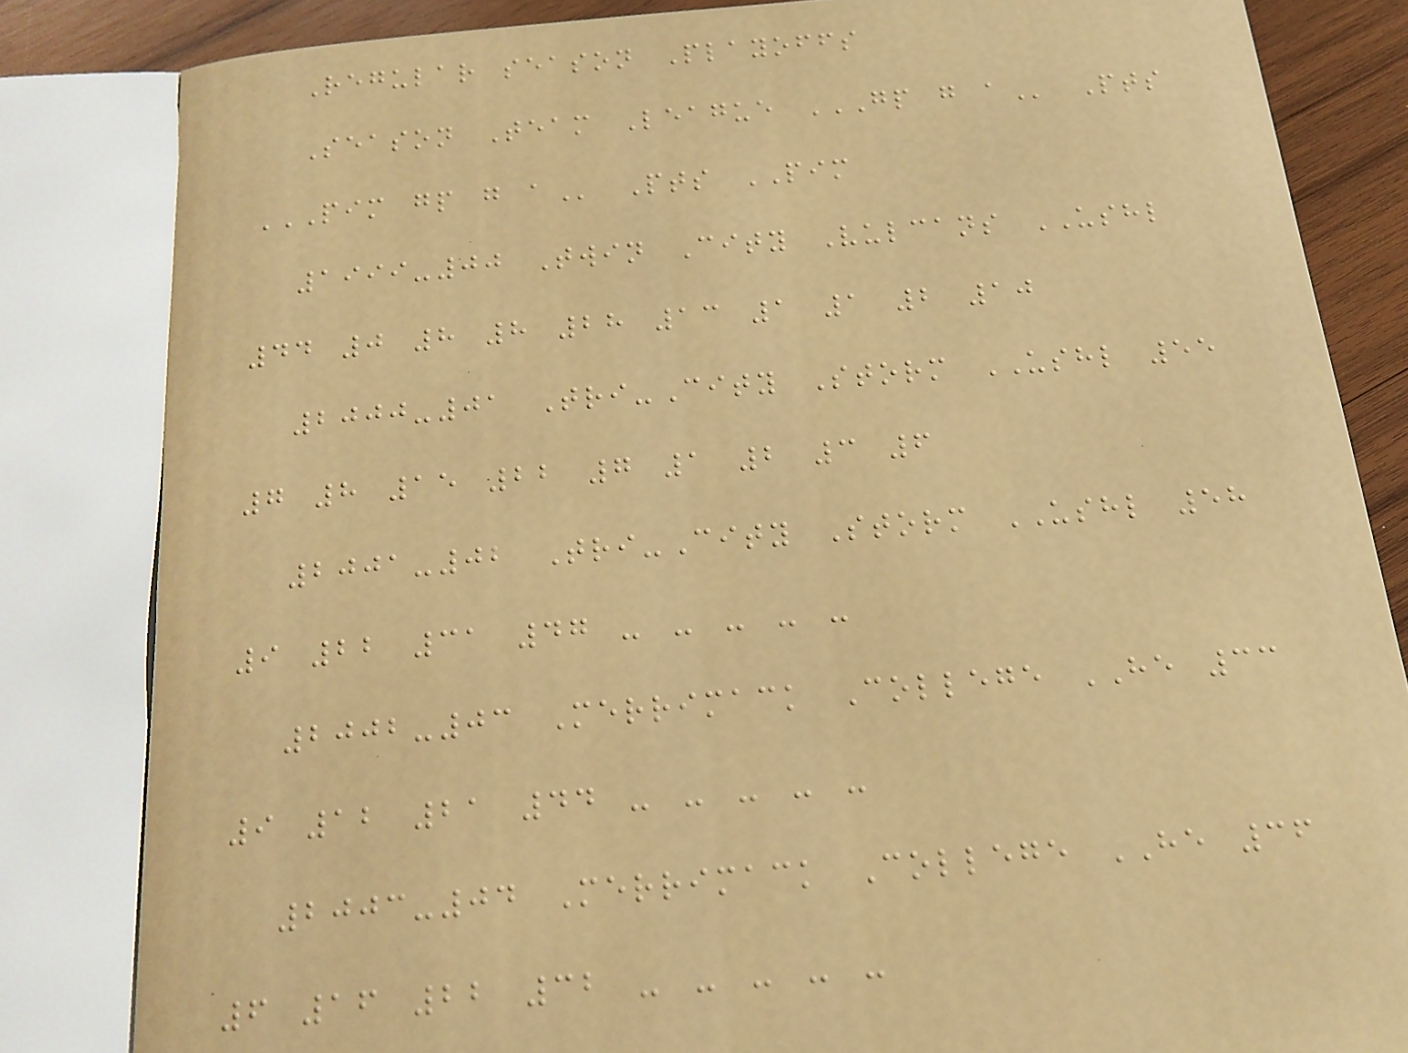Regular season Playoffs
Season Team League GP G A Pts
PIM GP G A Pts PIM
1999-00 Twin City Vulcans USHL
44 0 8 8 28 13 1 1 2 10
2000-01 Tri-City Storm USHL 55
7 8 15 22 7 1 2 3 6
2001-02 Tri-City Storm USHL 58
9 22 31 47 - - - - -
2002-03 Merrimack College HE 33
9 12 21 44 - - - - -
2003-04 Merrimack College HE 36
6 16 22 32 - - - - -
